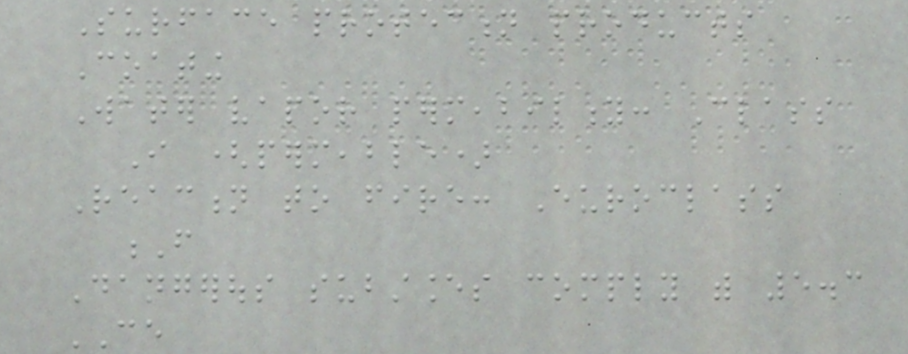Surface protection products
Coating
Water vapor permeability: Class
I (permeable)
Reaction to fire: Euroclass
F
Dangerous substances comply with 5.3
CE
